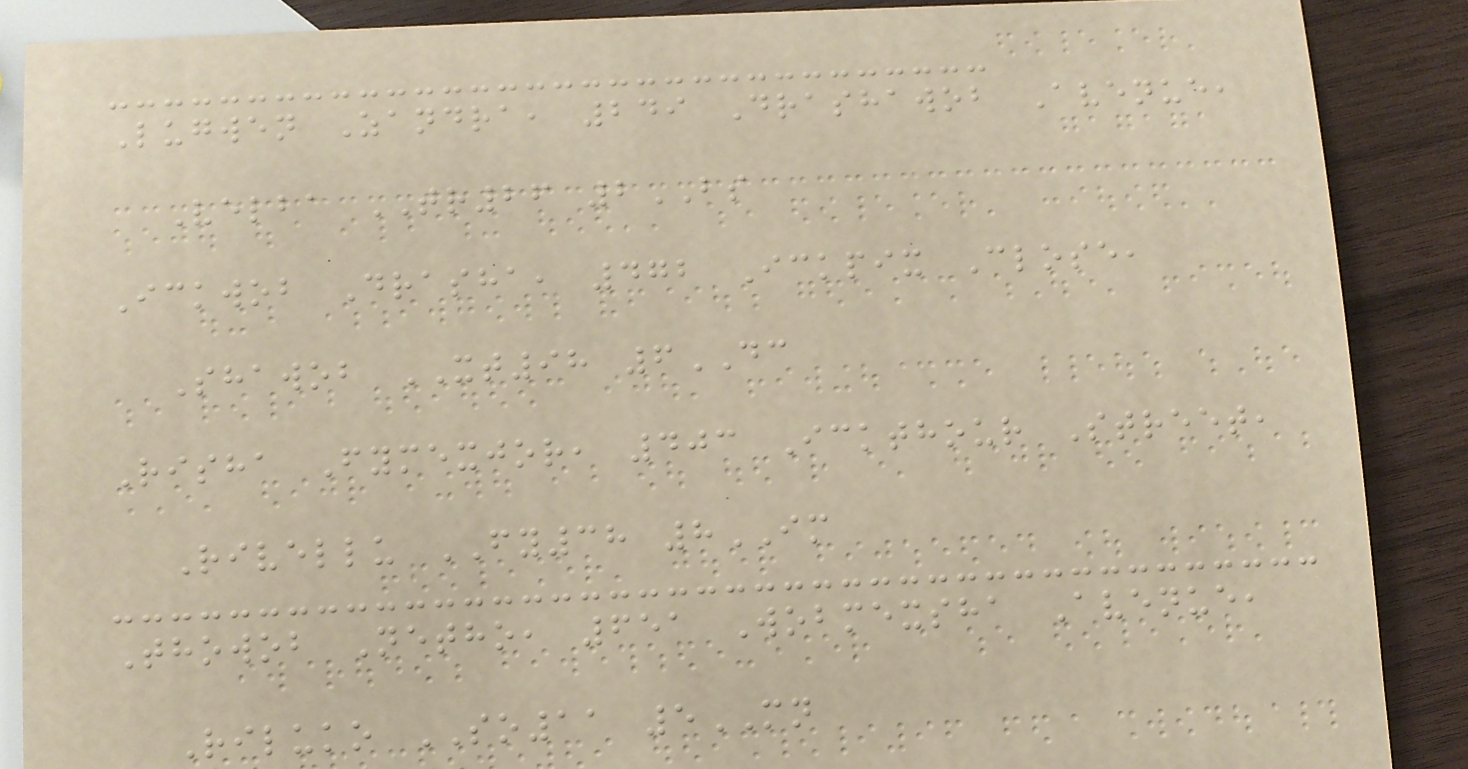Lugwen Zandra, 249 Drashawob Avenue,
Velba TR26 2BS
Ickwob Drasha, 472 Ickpix Close,
Shawob XT98 6DC
Risha Fymexjor, 403 Ickthour Street,
Rivellu FY38 8IM
Thowob Netho, 651 Wobmexsha Avenue,
Riluko SO11 5MN
